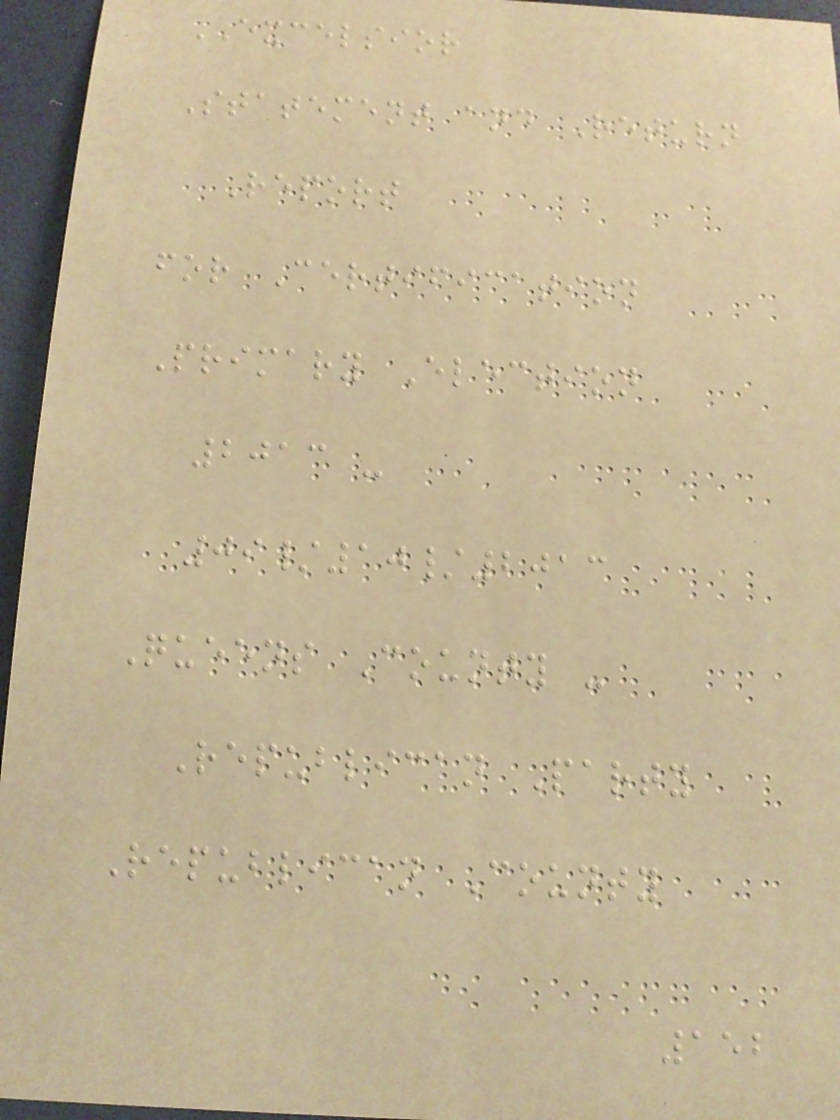EXCELSIOR
Statement and Return
Report
for Certification
Primary Election
2013 -
09/10/2013
Queens County -
Republican Party
Republican County
152
